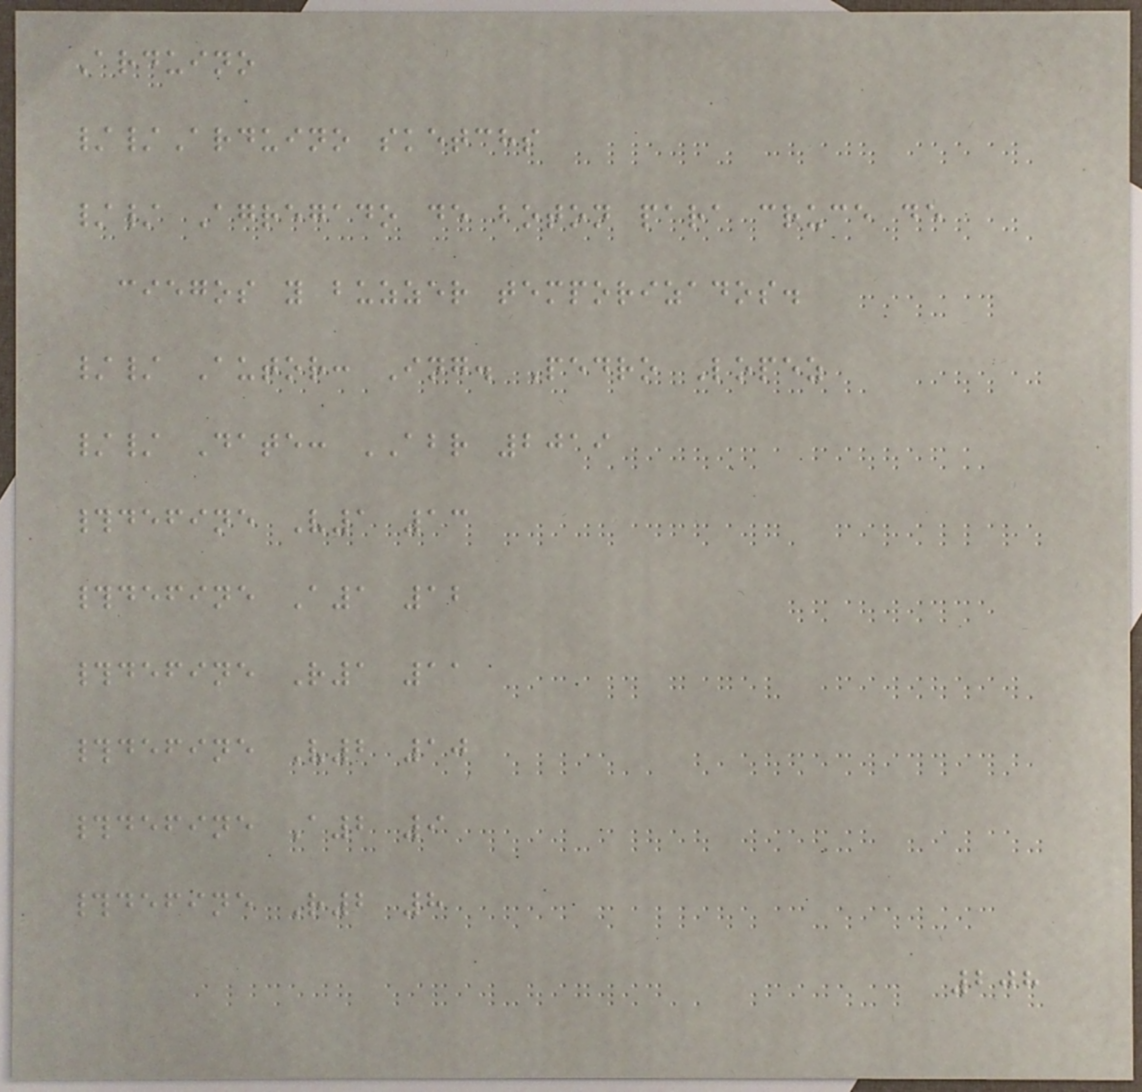Arduino
//Arduino sketchs
// Agregado de boton para cruce de
ciegos y buzzer temporizados.
// Autor: Ing. Pedro Lopez
// Date: ABR 2019
#define V1 13
#define A1 12
#define R1 11
#define V2 10
#define A2 9
#define R2 8
208
